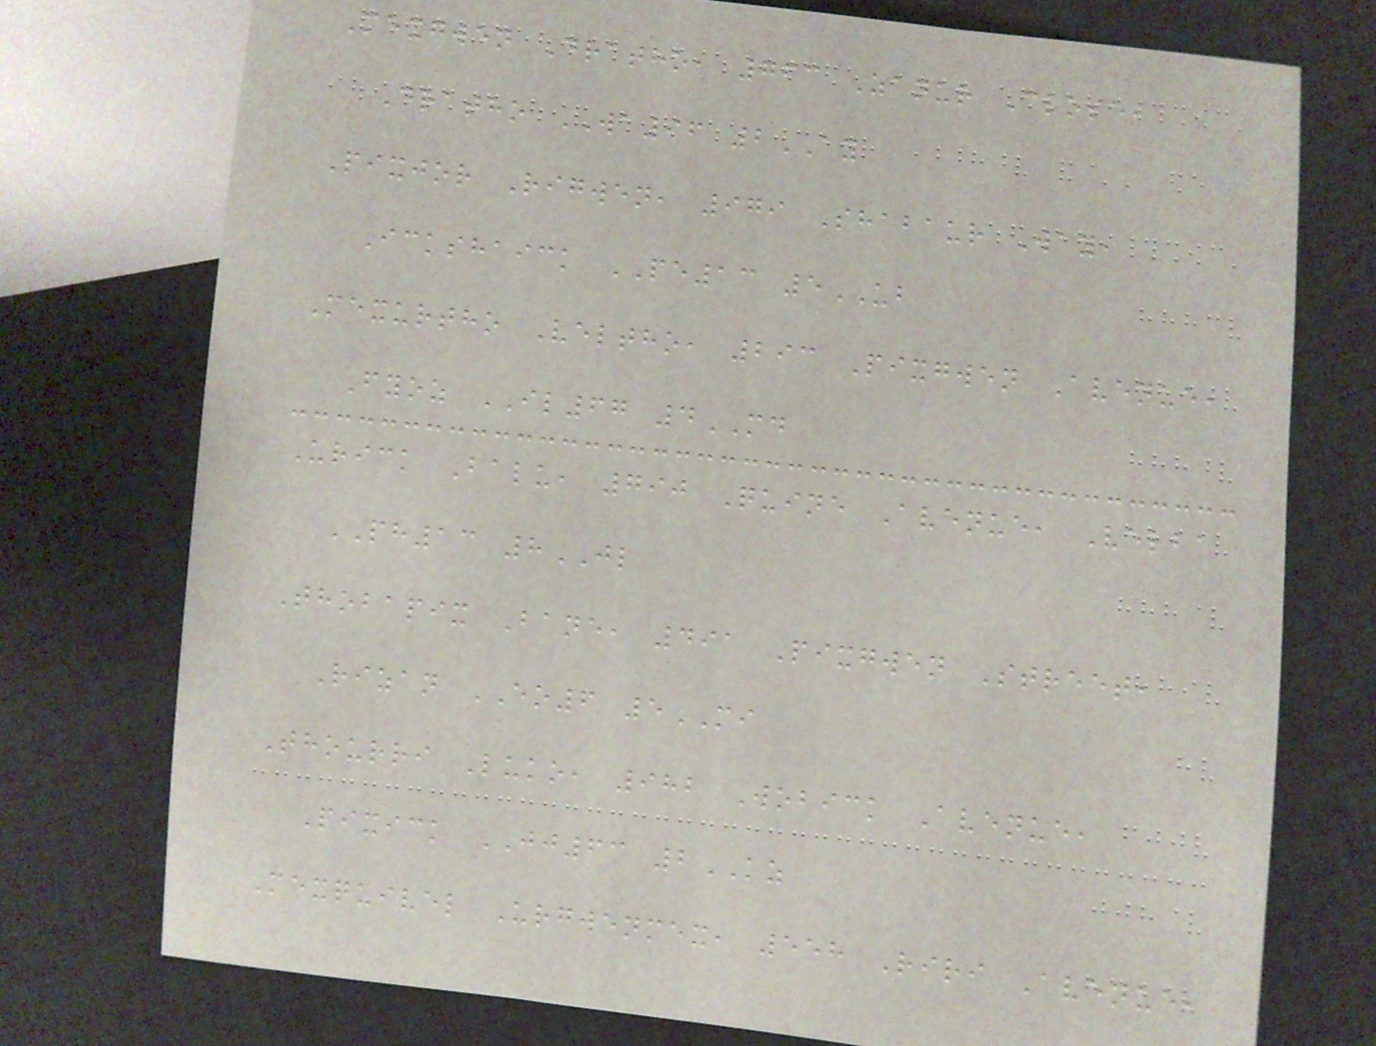Mexgwen Dratho, 763 Zanur Close,
Dratho WA96 2AY
Pixjor Rigwen, 979 Shabaur Way,
Ickshaick PE13 5UB
Mexurtho Veltho, 293 Pixgwen Avenue,
Fyoz IL67 4MD
Urick Balu, 790 Quine Avenue, Velba
PH13 8JL
Thobapix Bane, 491 Pixgwen Street,
Rizan EO6 5MI
Thourri Luko, 982 Wobick Avenue,
Pixick JJ63 2KZ
Mexquivel Urgwenmex, 558 Riri Avenue,
